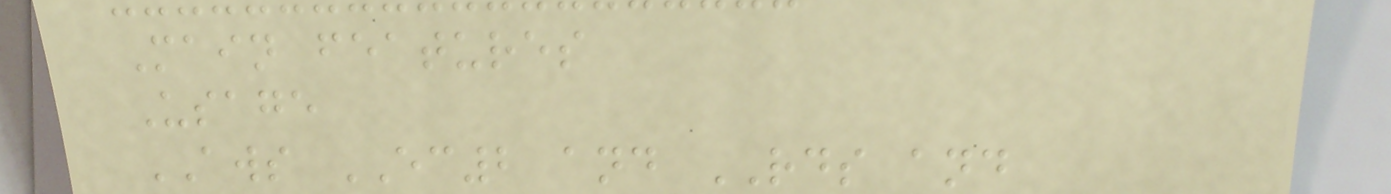Main features
Usage
AWS EC2 and RDS and
